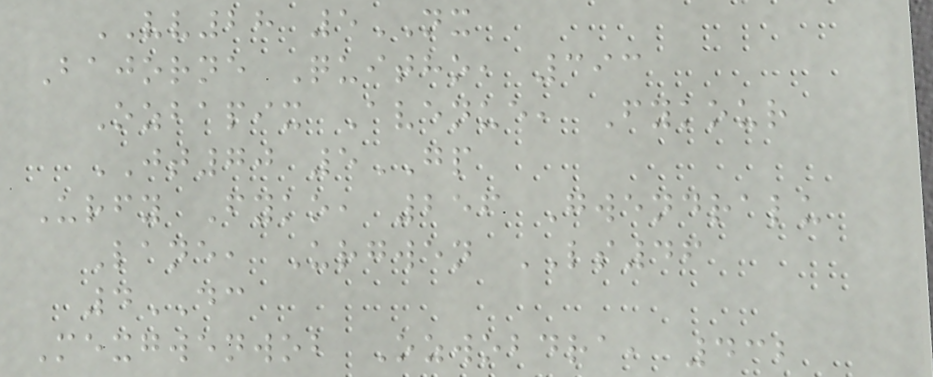VV28 5NX
Bajorne Quitho, 393
Ozbapix Avenue, Fykour
JT70 5GP
Urfy Fyko, 256 Gwendralu
Lane, Urgwen LS46
4DC
Mexgwenwob Ozwobdra, 432
